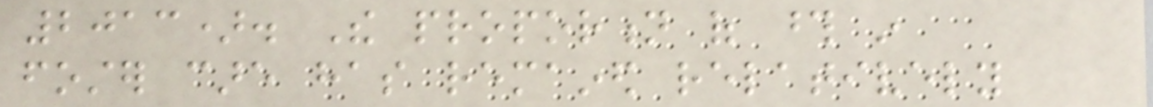2013). The proportion of those in
foster care has remained relatively
